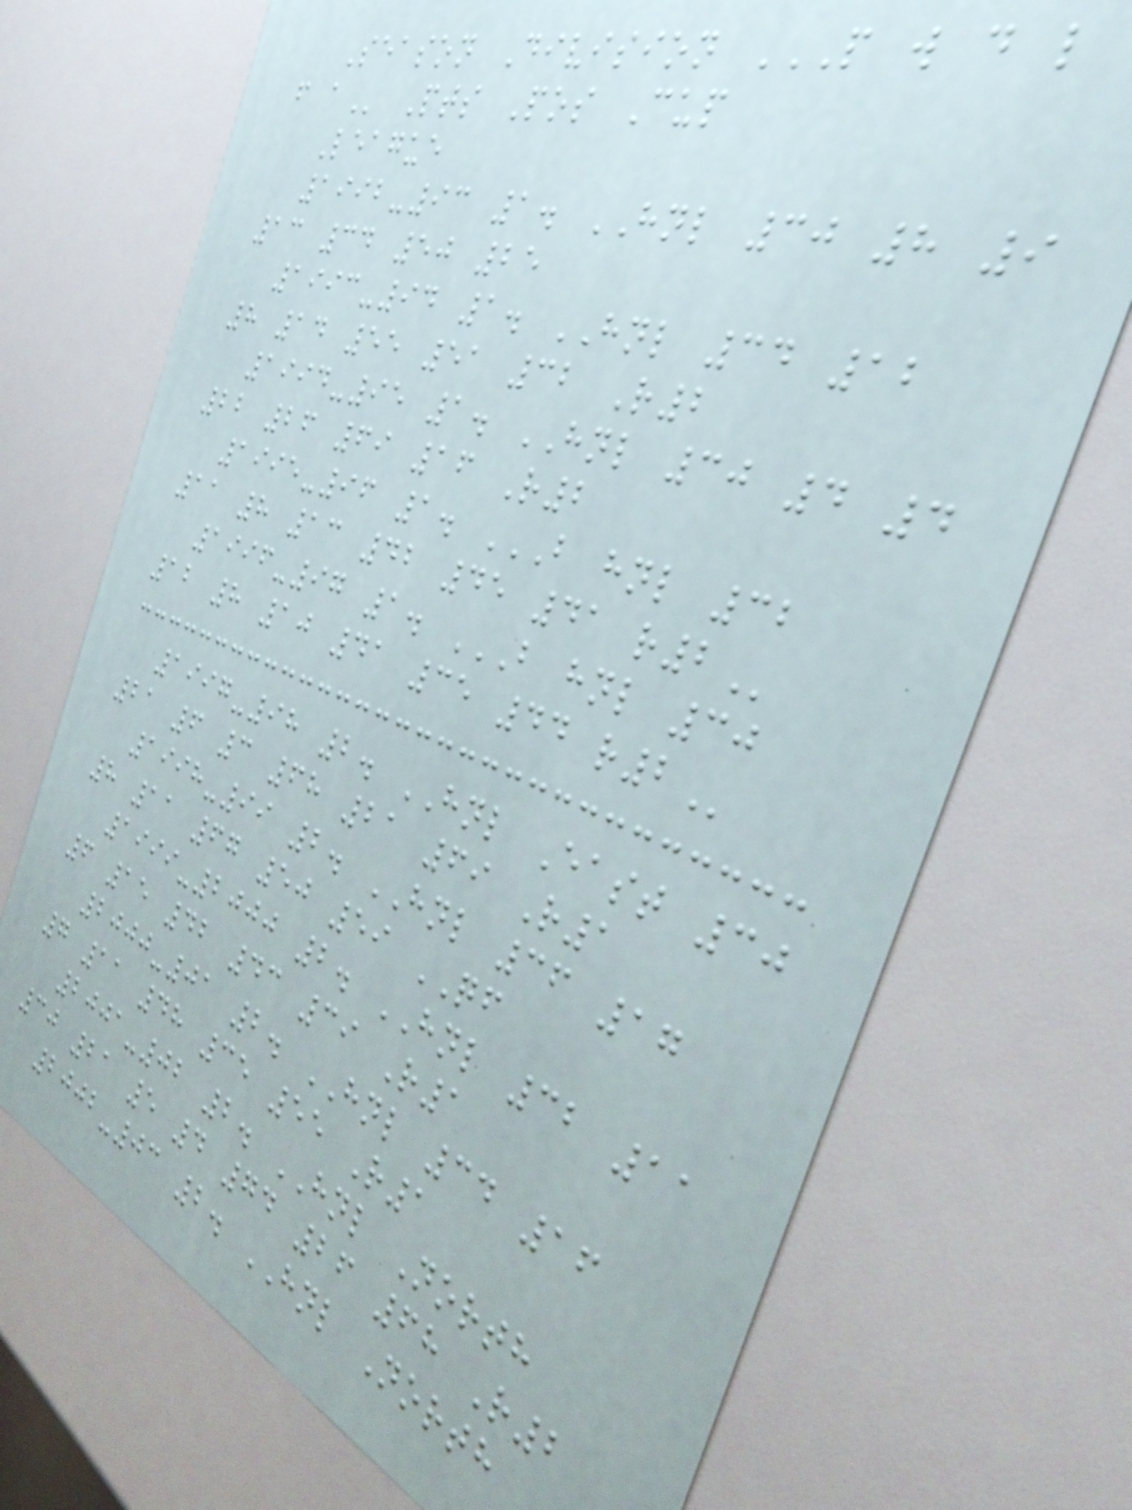Season Division P W D L
F A Pts Pos Cup
League
1992-93 1. HNL 30 8 9
13 34 50 25
1993-94 1. HNL 34 12
8 14 55 51 32 R2
1994-95 1. HNL 30 4 4
22 26 69 16 R2
1995-96 1. B HNL 32
11 8 13 42 45 41 R2
1996-97 1. B HNL 30
12 8 10 41 35 44 R2
1997-98 2. HNL East 30
21 6 3 68 21 69 R1
1998-99 2. HNL 36 17
8 11 67 50 59 QF
1999-2000 2. HNL 32 11
6 15 42 43 39 R1
2000-01 2. HNL 34 16
7 11 48 35 55 R1
2001-02 2. HNL North
30 21 5 4 74 26 68 R2
2002-03 2. HNL North
